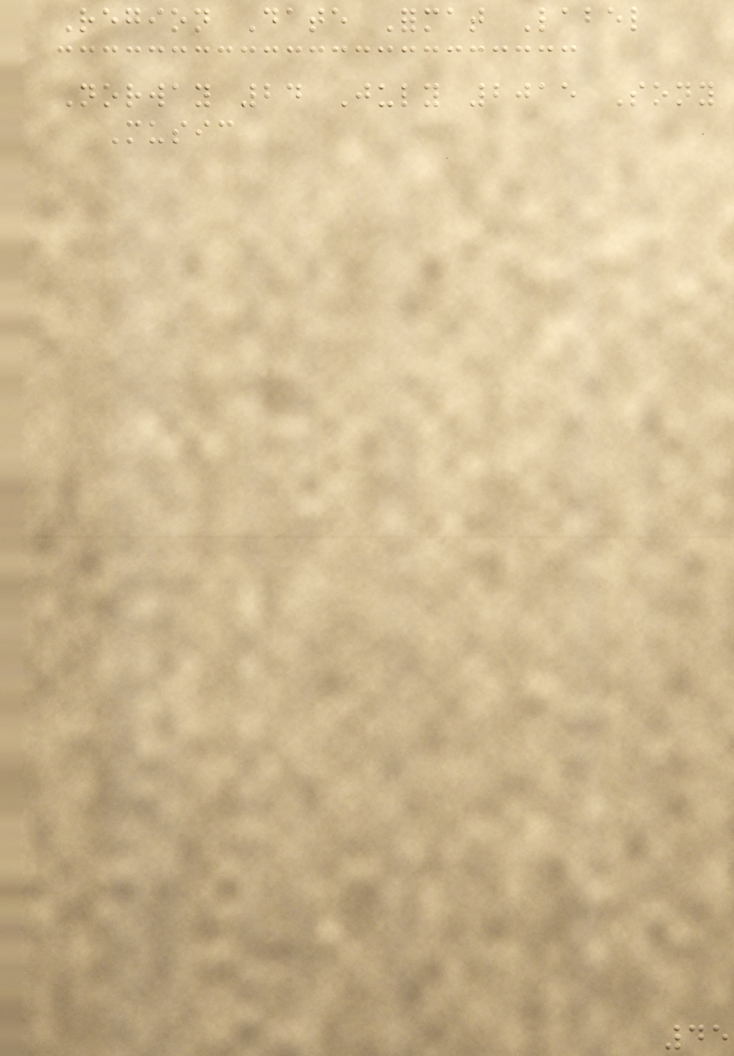Region Date Format Label
Norway 24 July 2015 Sony
Music
45
